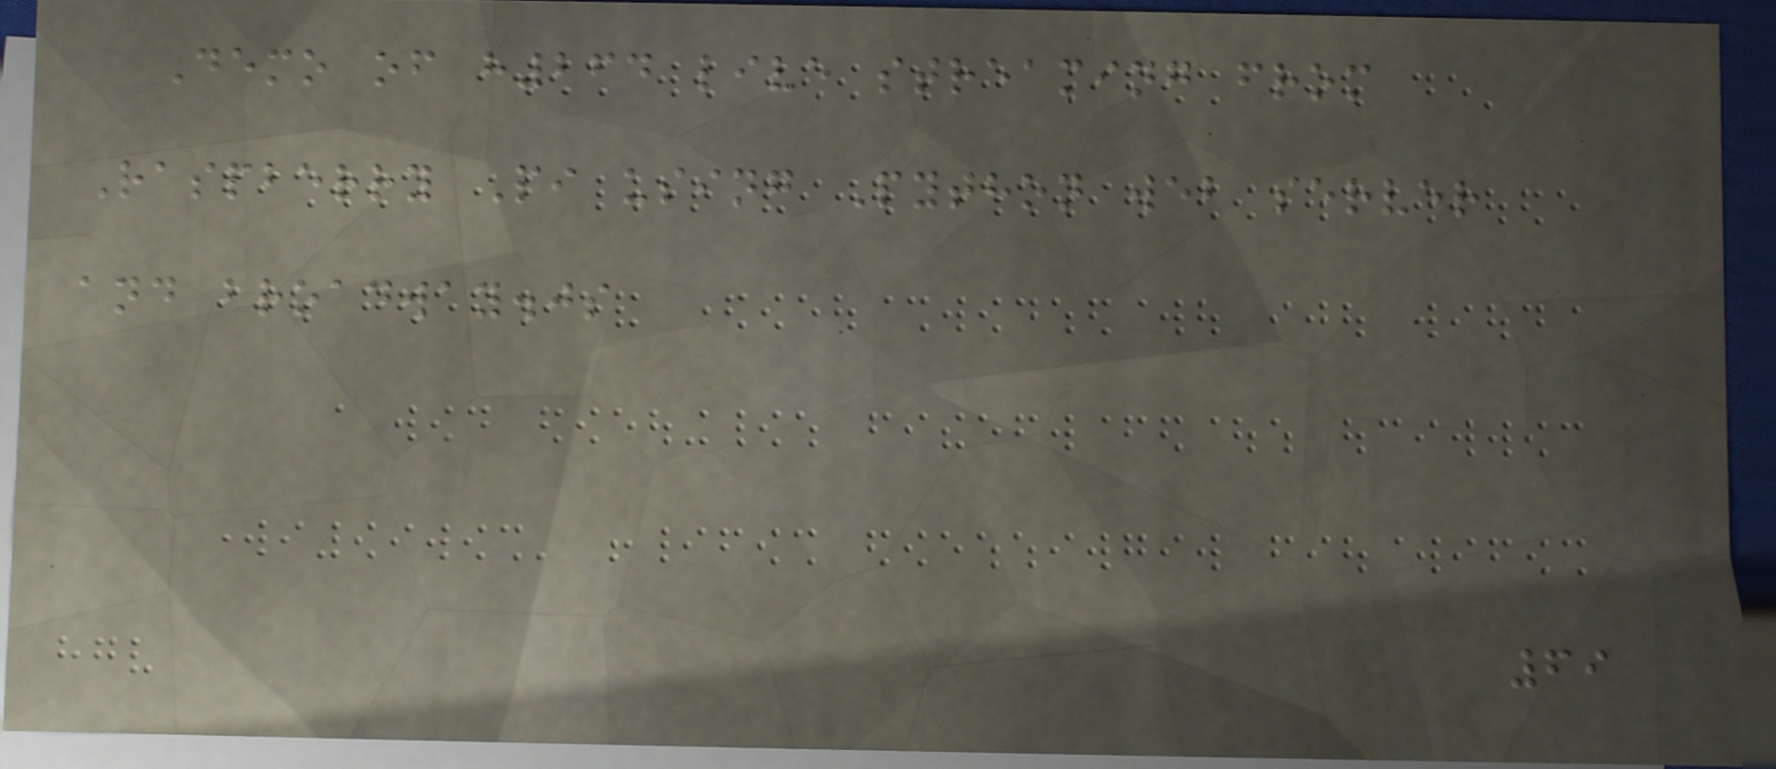Demo of h264 live streaming from
Raspberry Pi using Python web server
and broadway.js
69
